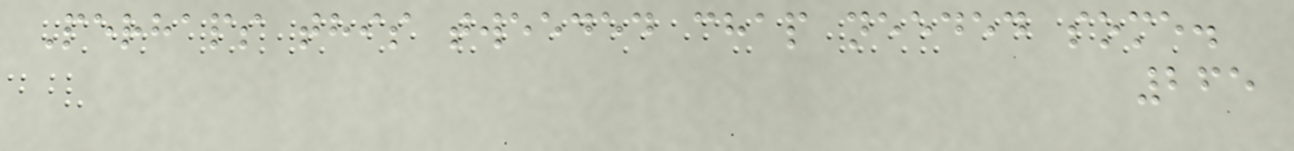Perhaps this tweeded chap needed some.
265
